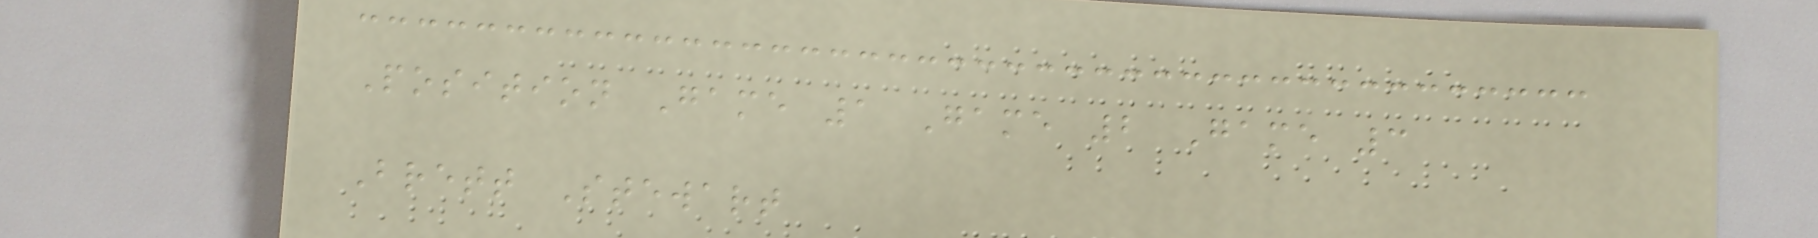Position Game 1 Game 2 Game 3
Brett Stewart
